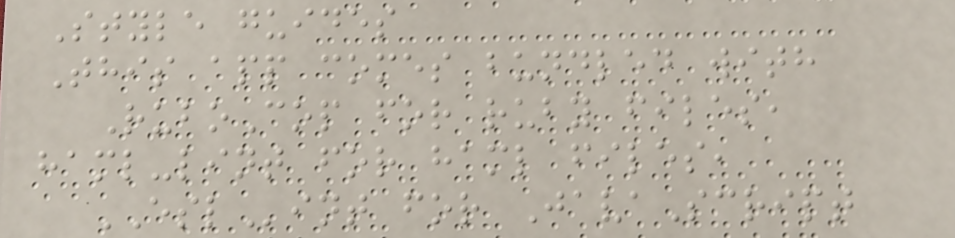Style guides
This app comes bundled with
RuboCop for ruby files,
haml-lint for haml files,
ESLint for JavaScript
